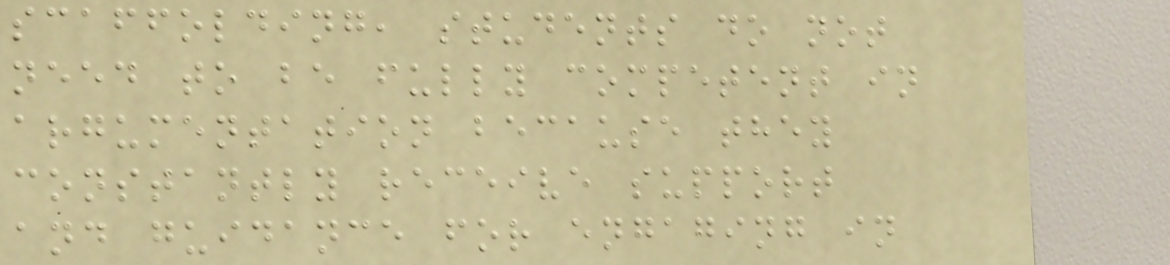scaffolding, students do not
need to be fully competent in
argumentation because they
constantly receive support
and guidance for engaging in
